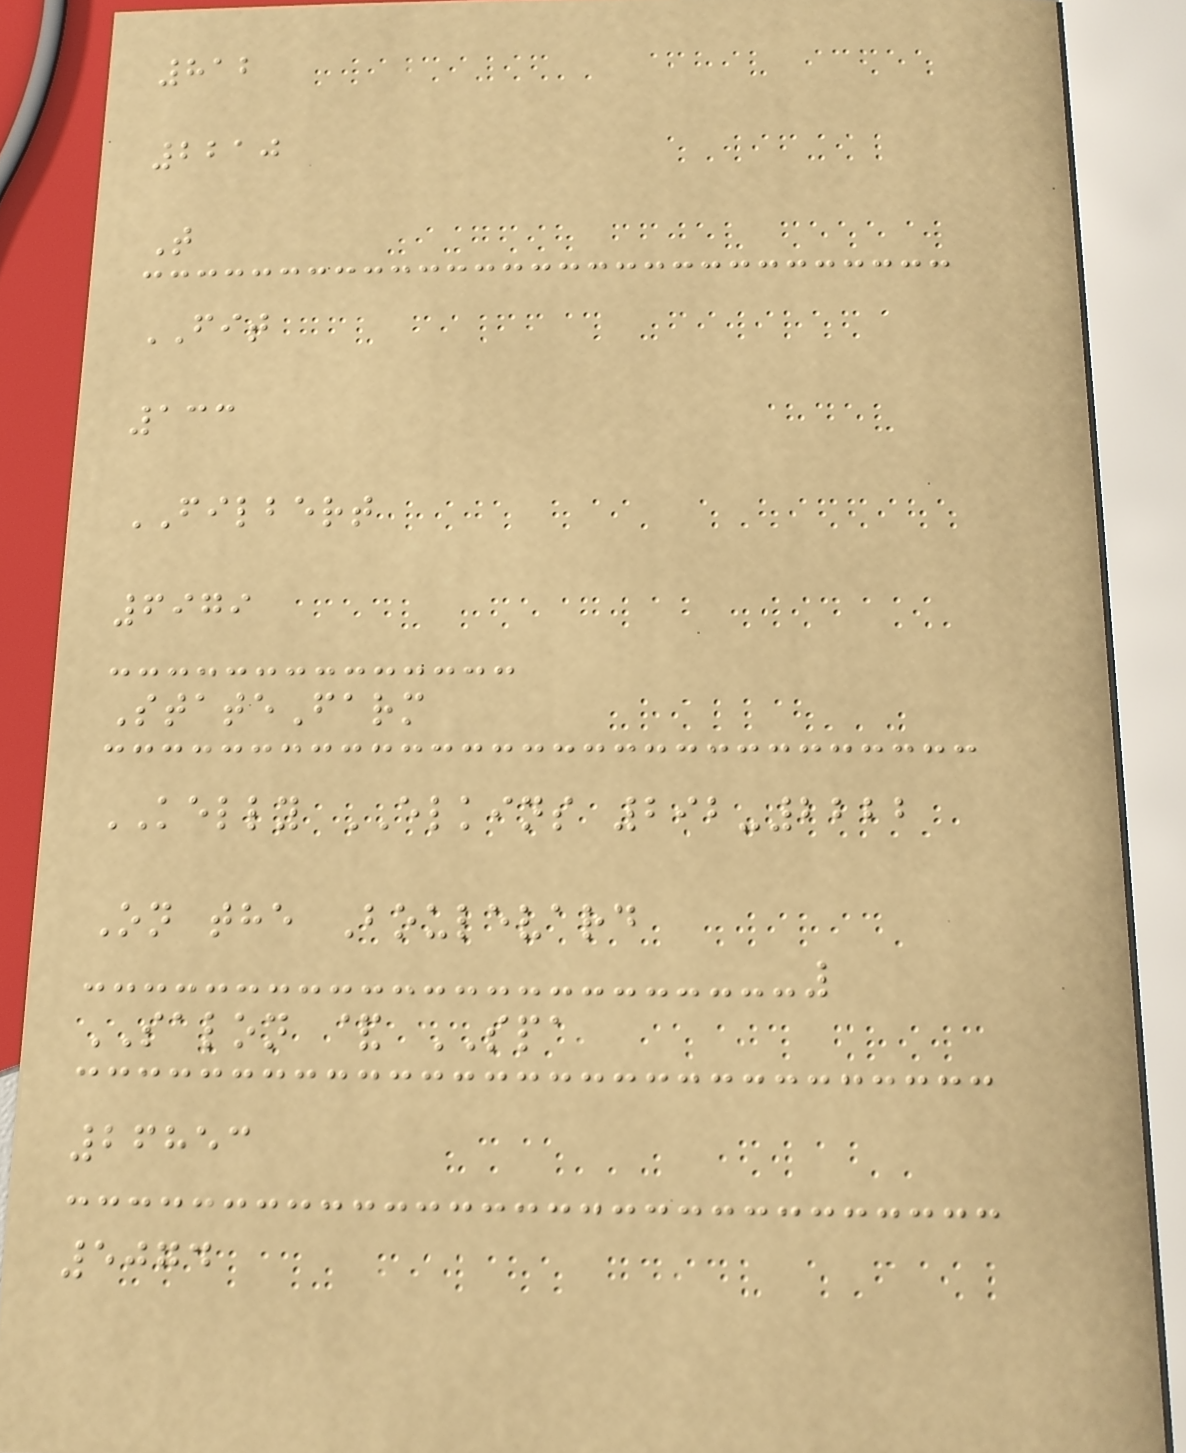812
2210
T
FIT
133
FILBERT
6979
StateFarm
KELLY ELKINS 292-2222
On the Boulevard
SALON & SPA
26853
5074
